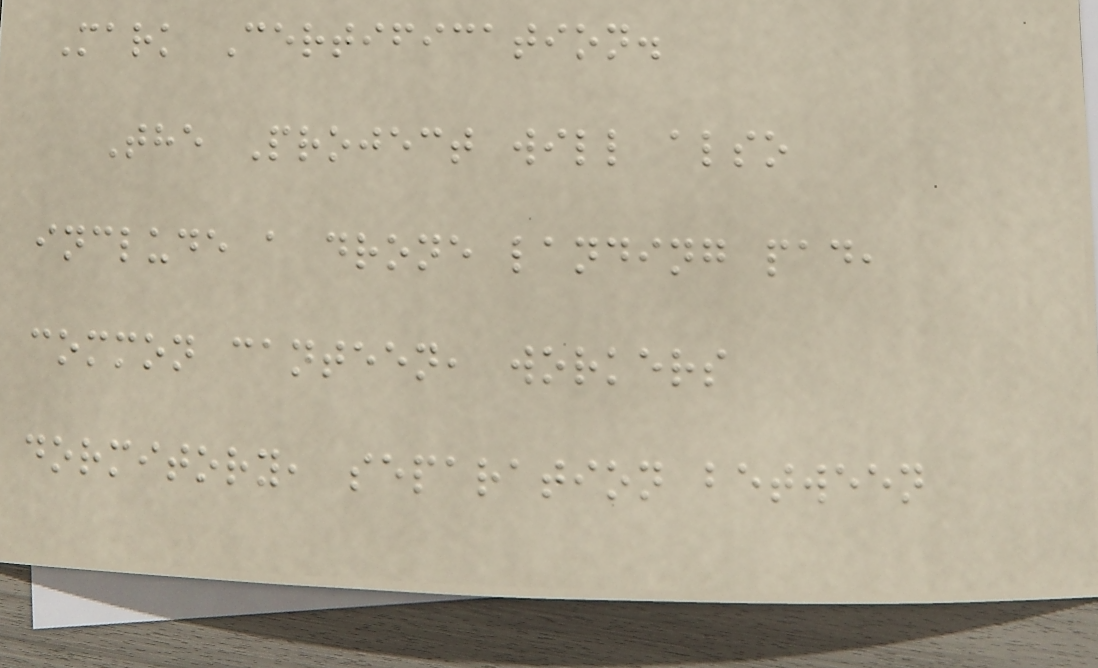Mark Certification.
The Project will also
include a drone landing pad,
common canteen, workers
dormitory, separation between
